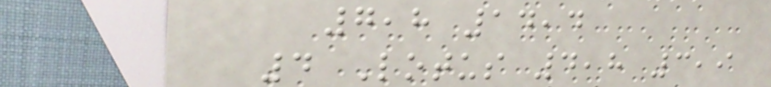7,8 14,4
4 Lotus 4,8 3,9
